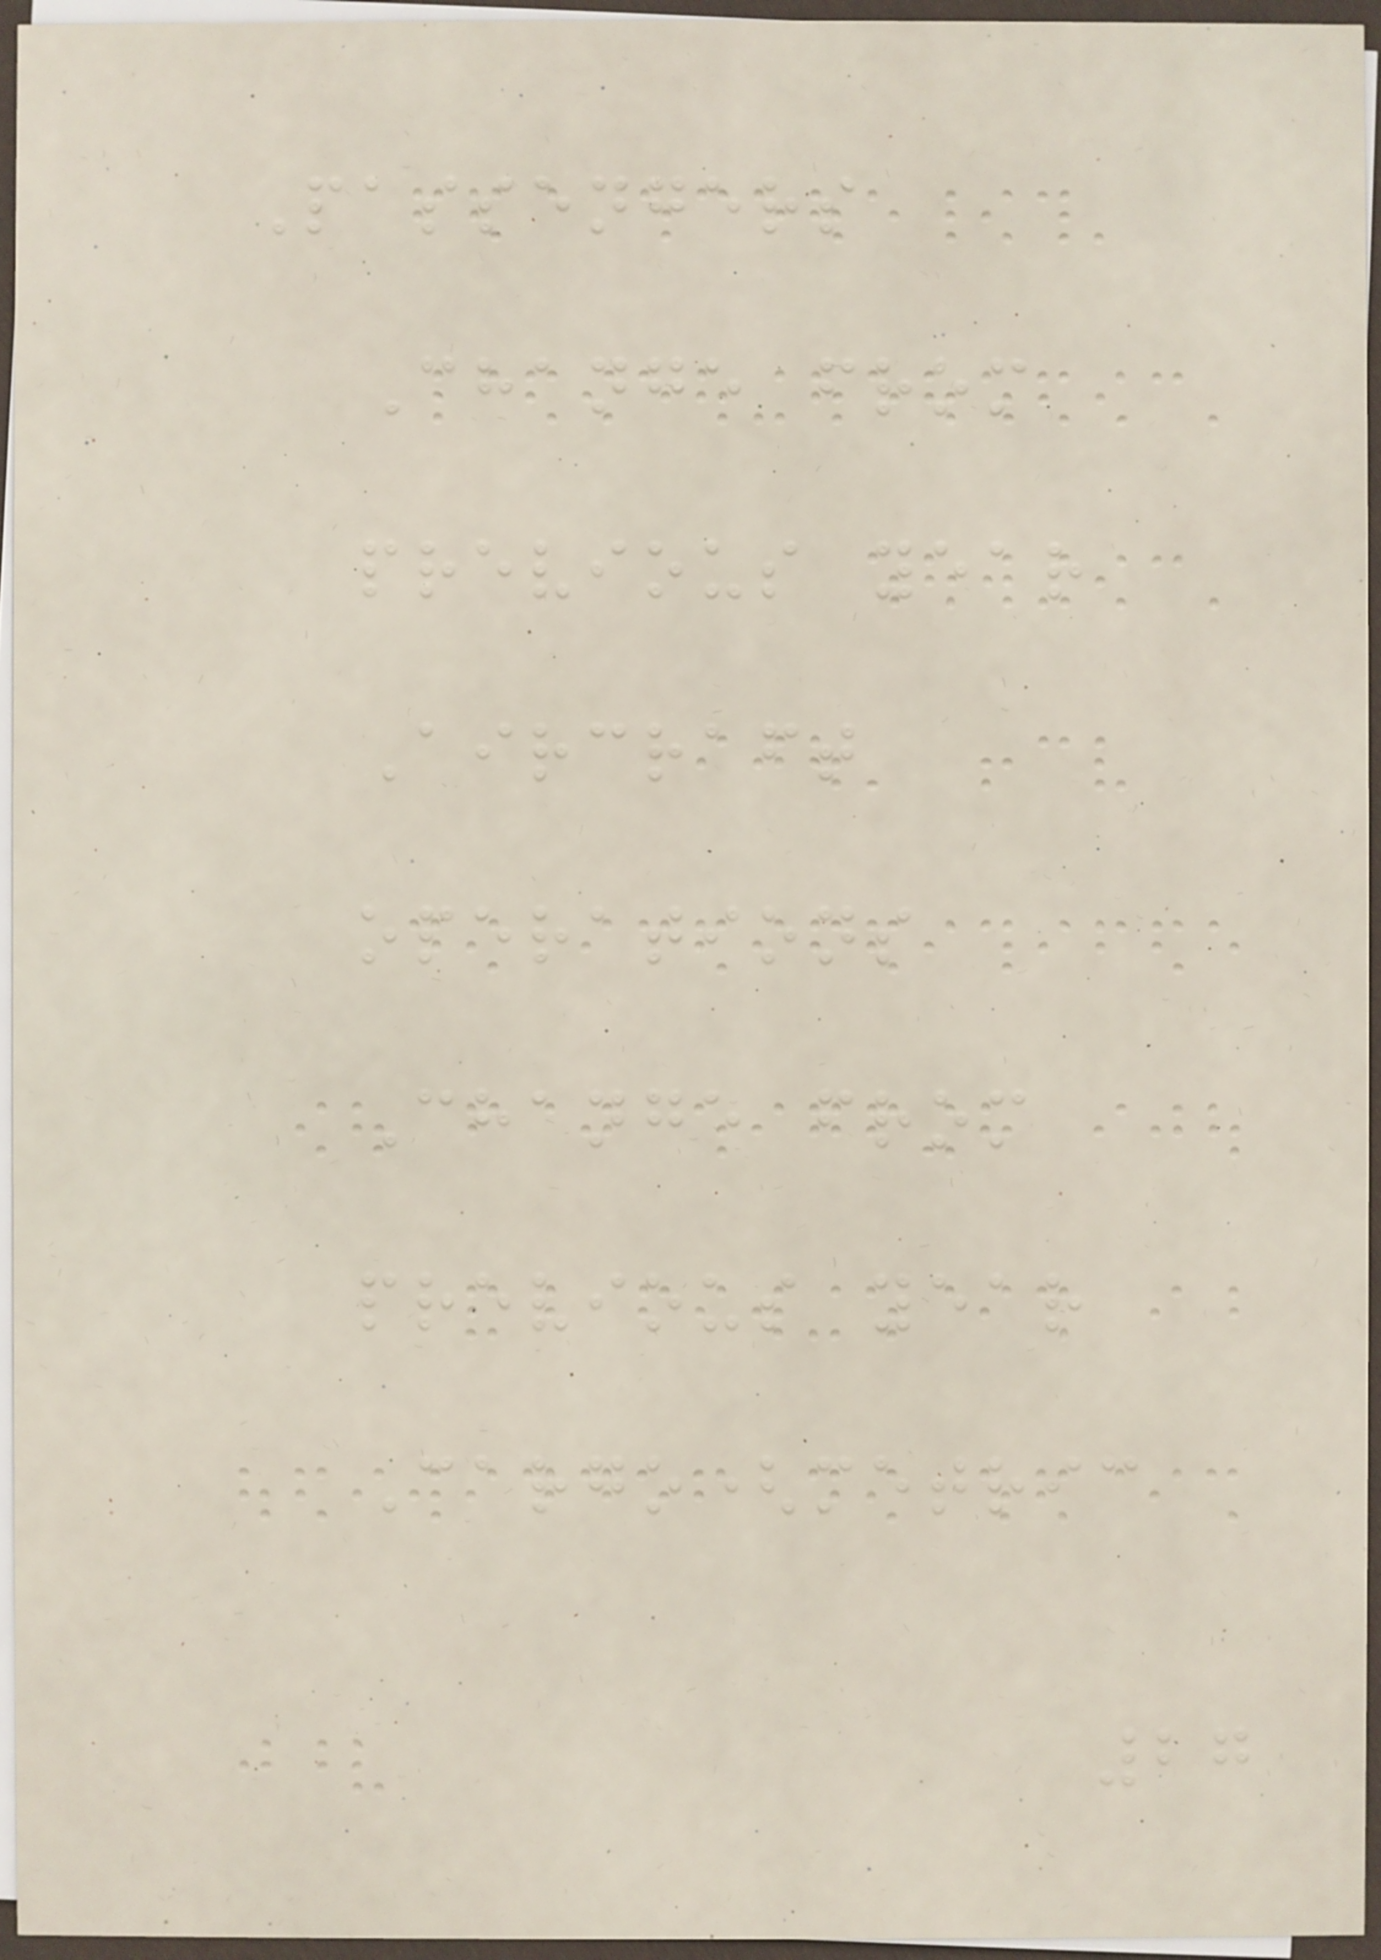Passengers
Change from
previous year
Aircraft
operations
Change from
previous year
Cargo(metric
27
